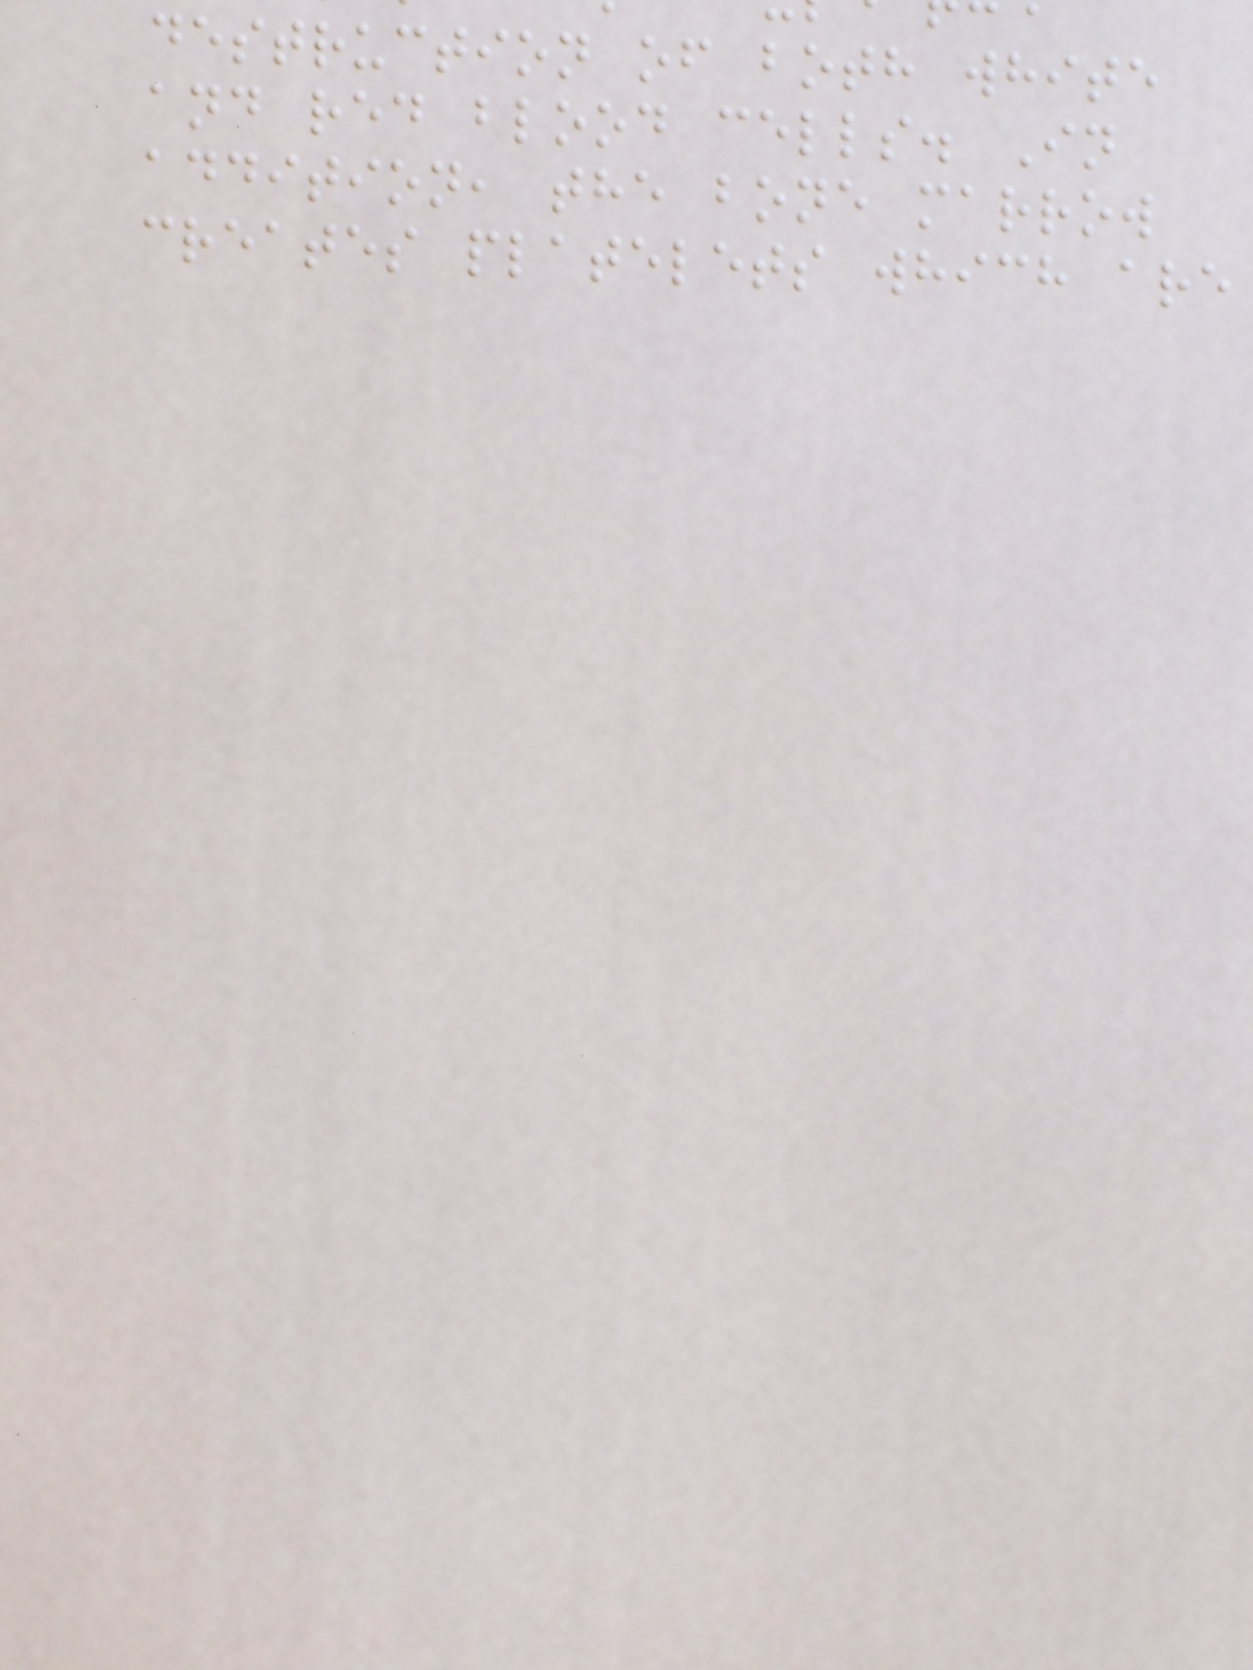destruction of both white
and red blood cells. In
addition, the bone marrow
creates platelets which are
